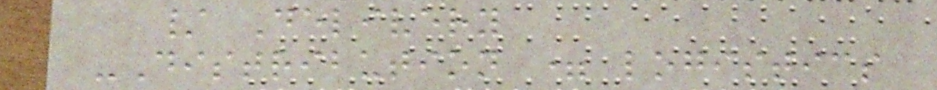/ Delivery
-Distribution = logistics
